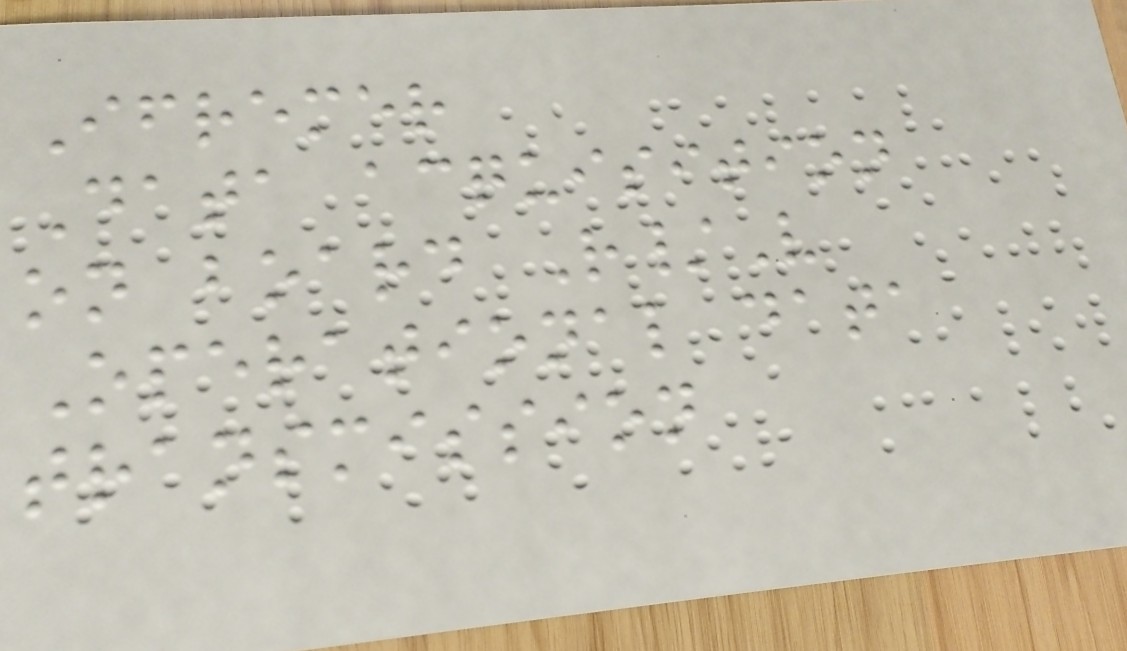Ifremer
Data acquisition
on board R/V
Operational data
transmission
